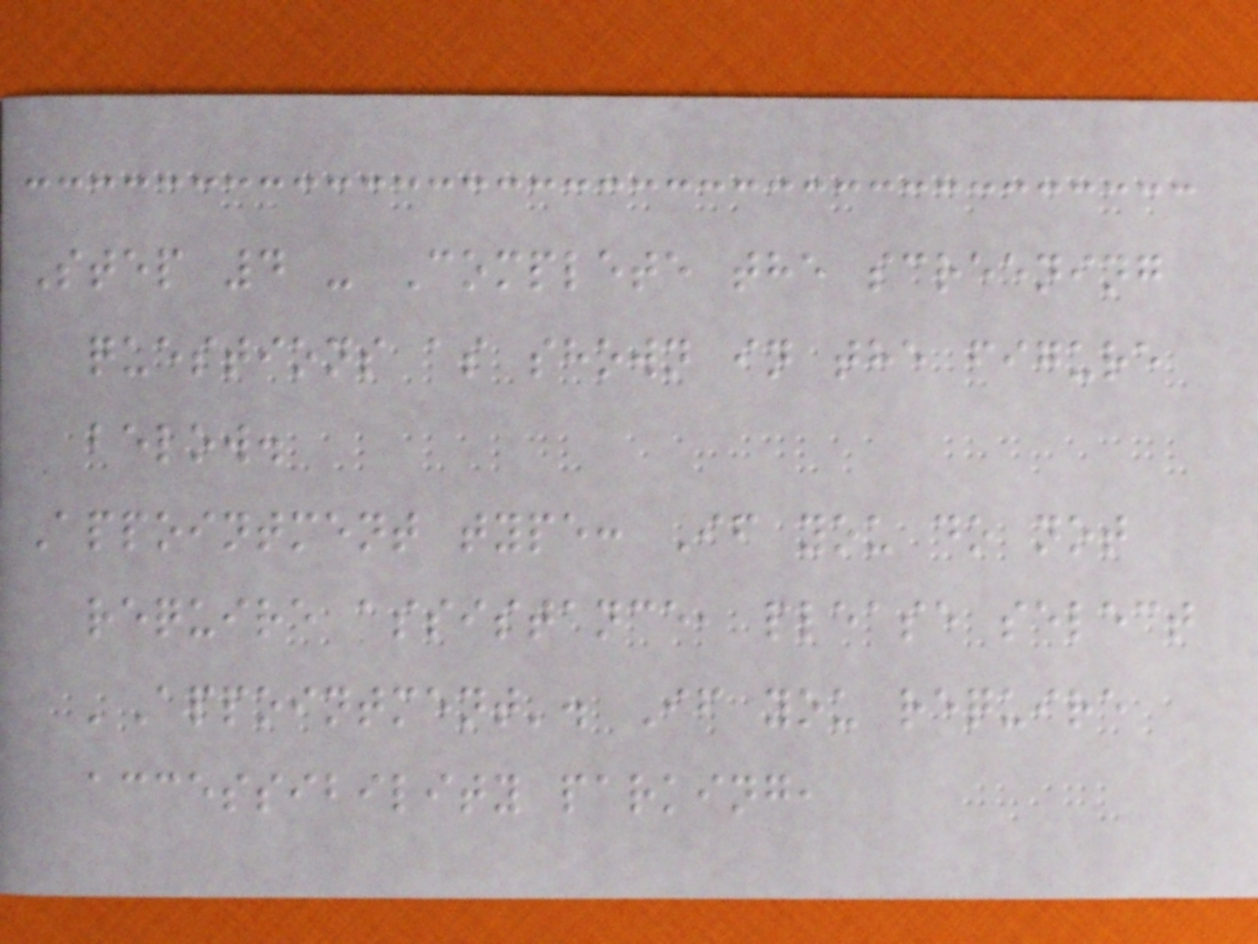Step 4 - Complete the screening
questions as shown in the figure
below.
Appointment type: If you do not
require assistance, please select
'Appointment'. If you require
accessibility parking,
